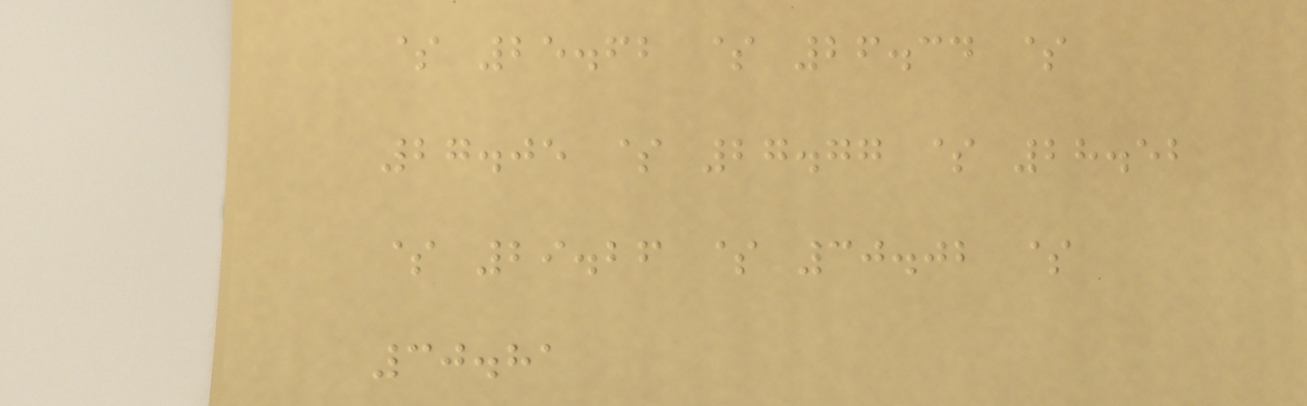$ 25.62 $ 26.34 $
27.05 $ 27.77 $ 28.52
$ 29.26 $ 30.02 $
30.81
